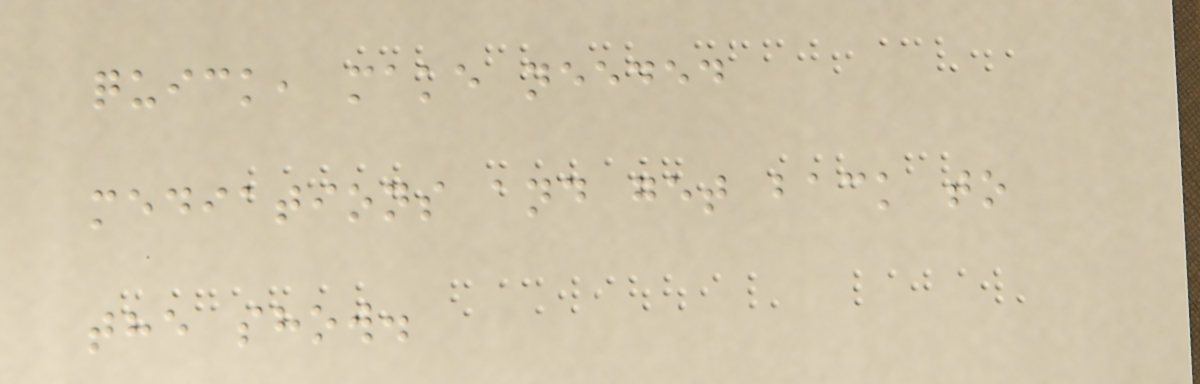quick, make needed
mediations and get back to
the show.
